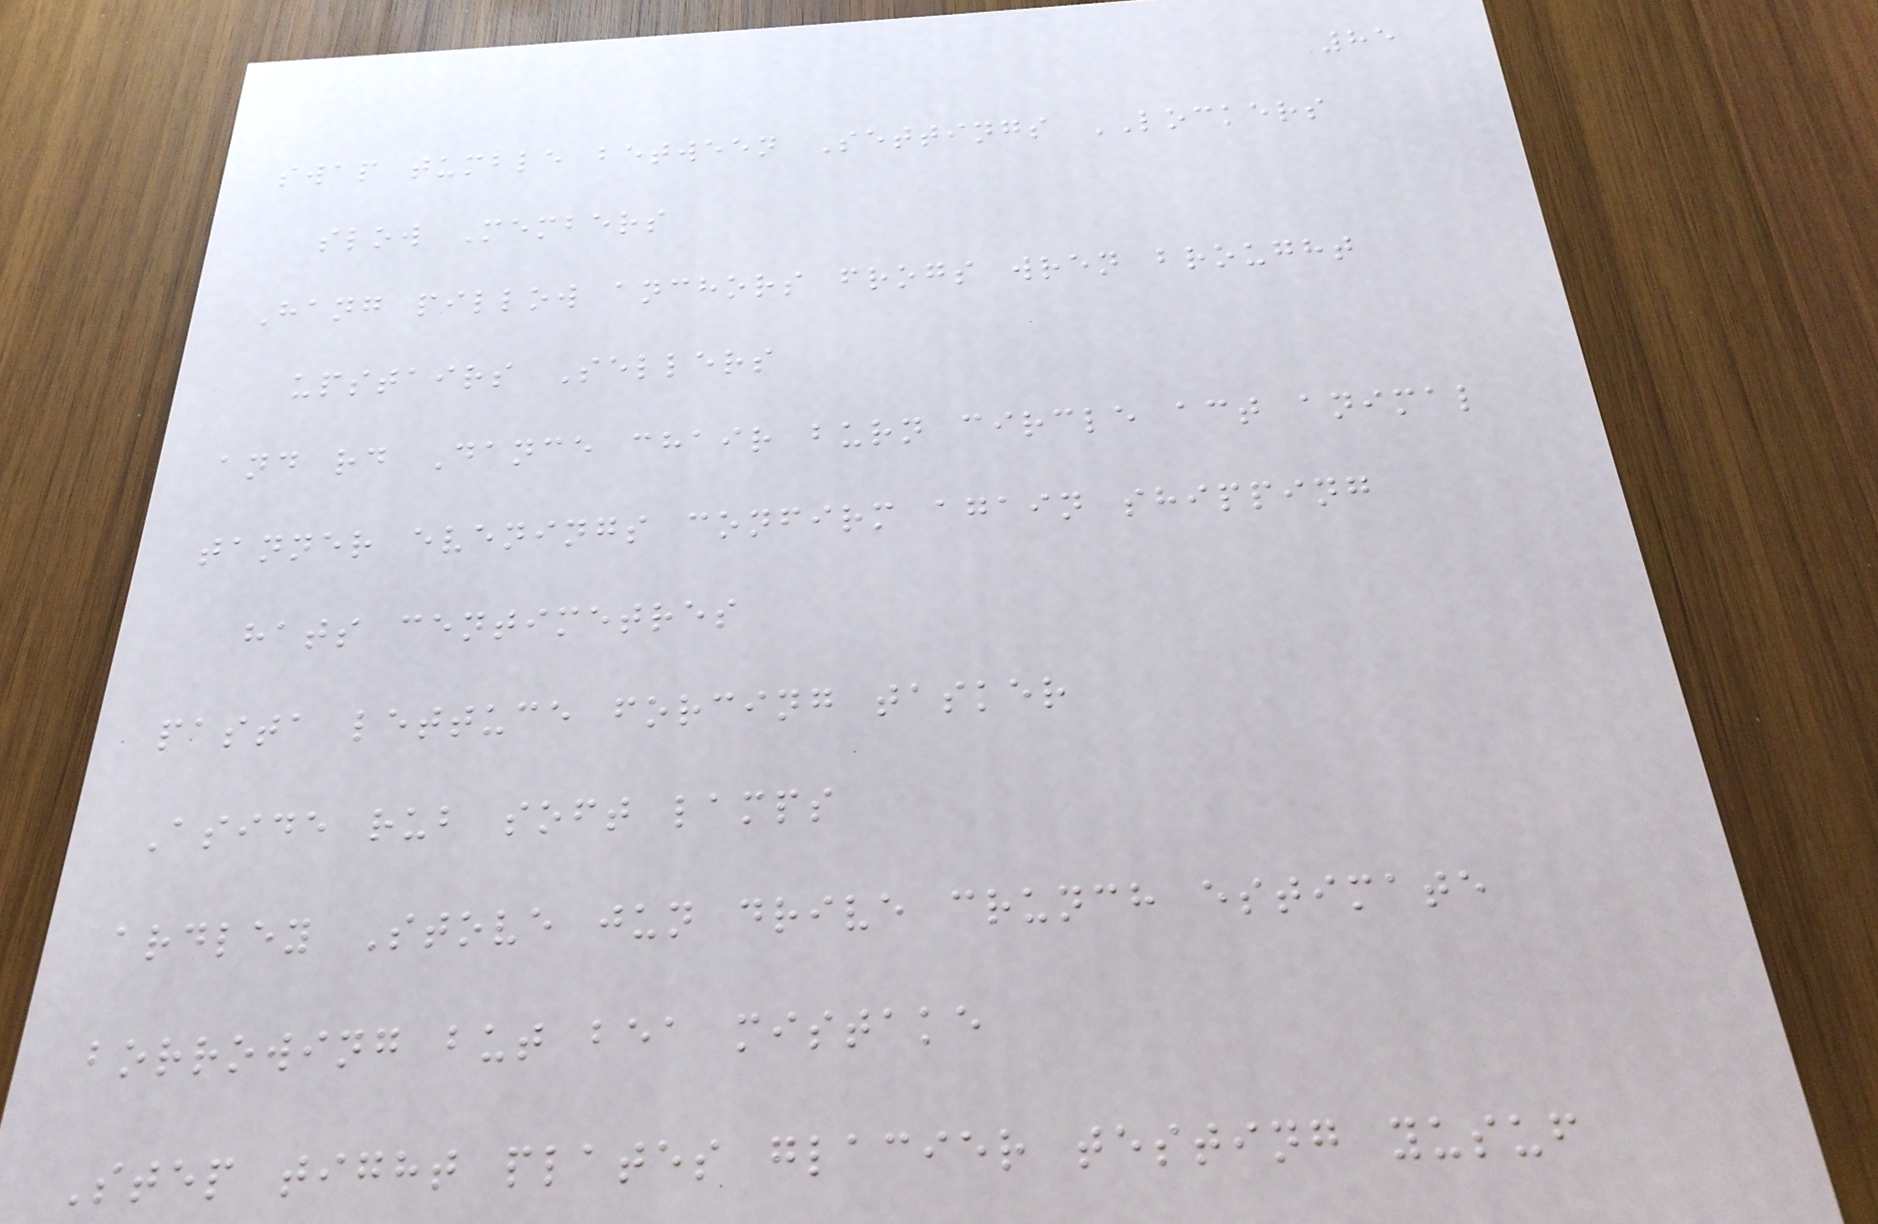85
swap tumble between Settings LOCKERS
slow Members
Hang pillow anchors frogs wren brought
upstairs Sellers
and rd Dance chair burn circle act animal
tanner evenings confirm again shipping
hats centimetres
pasta lettuce forcing tasker
Aside rub soft lamps
ardley Stove jun drive crunch estimate
borrowing but bea mistake
Step tight plates glacier testing yusuf
